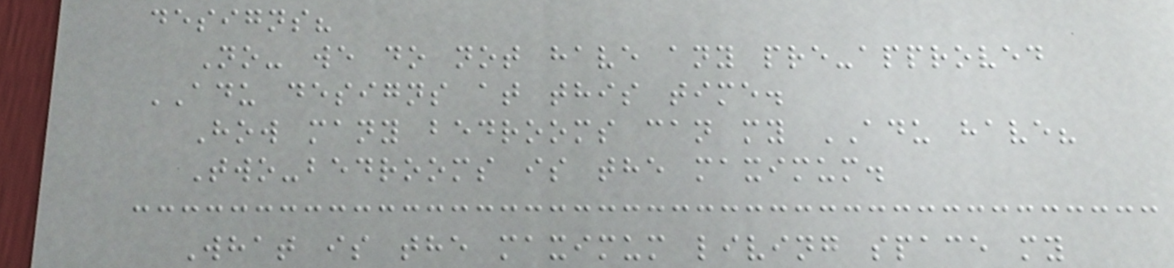designs?
No- we do not have any pre-approved
ADU designs at this time.
How many bedrooms can my ADU have?
Two-bedrooms is the maximum.
What is the maximum living space my
